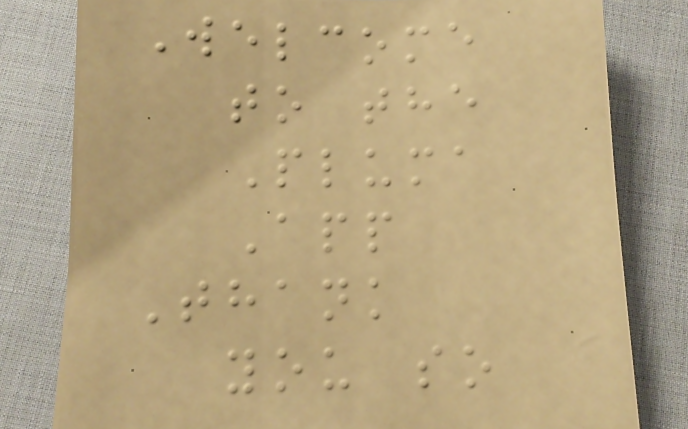Welcome
to the
Pluma
App
Thank
you so
